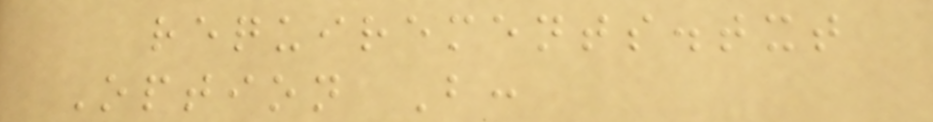requirements.txt
Option B:
